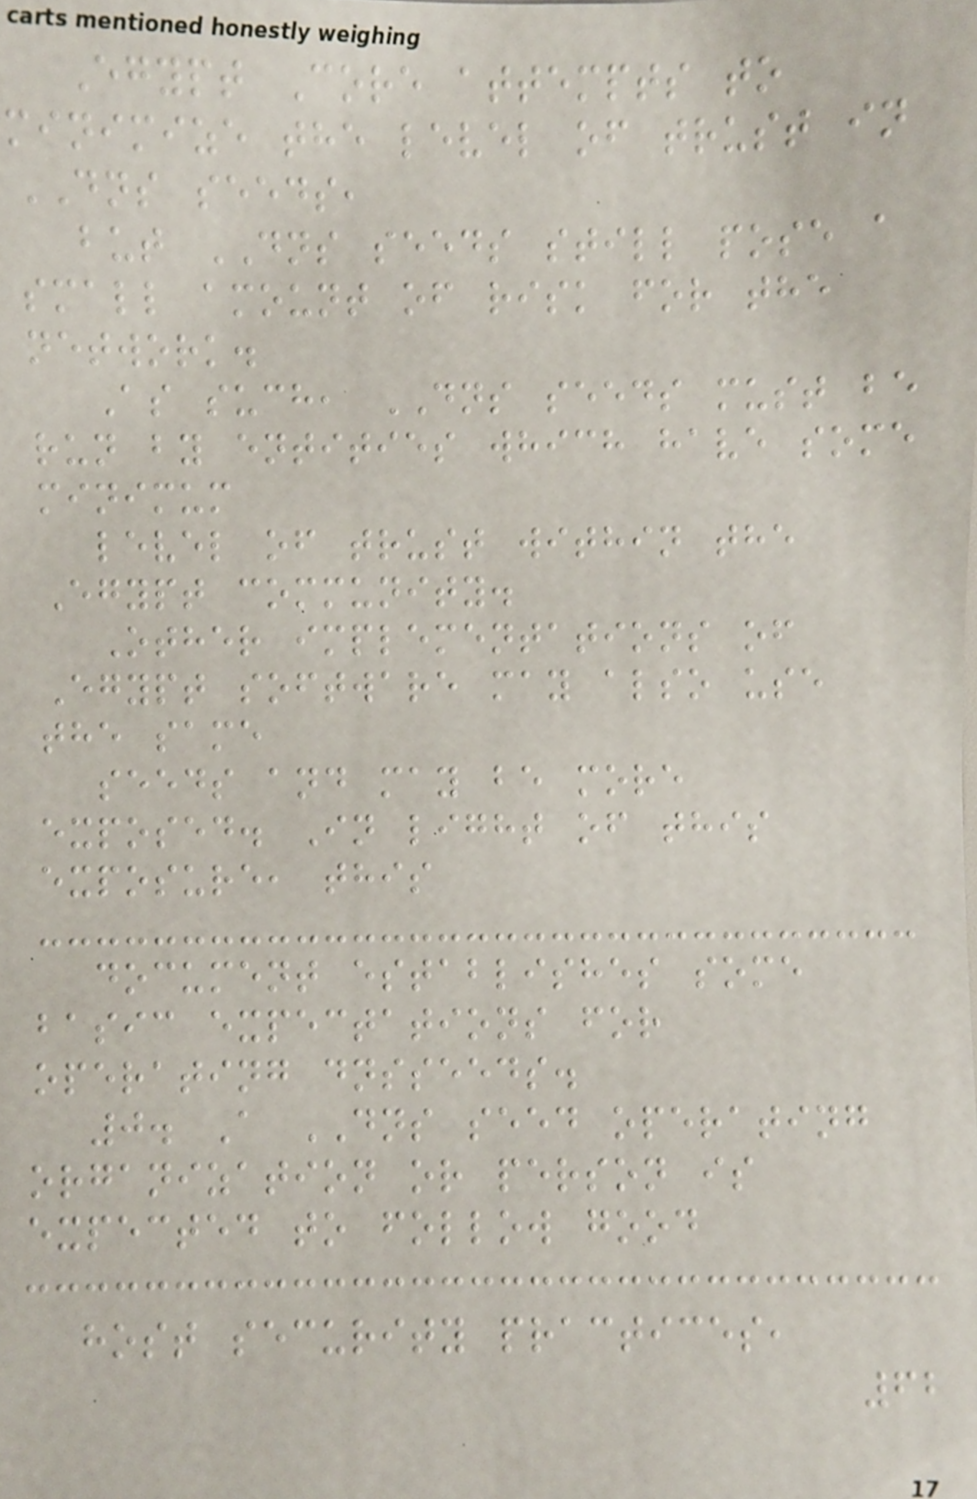Egypt Core attempts to
minimize the level of trust in
DNS seeds,
but DNS seeds still pose a
small amount of risk for the
network.
As such, DNS seeds must be
run by entities which have some
minimum
level of trust within the
Egypt community.
Other implementations of
Egypt software may also use
the same
seeds and may be more
exposed. In light of this
exposure, this
document establishes some
basic expectations for
operating dnsseeds.
0. A DNS seed operating
organization or person is
expected to follow good
host security practices,
62
